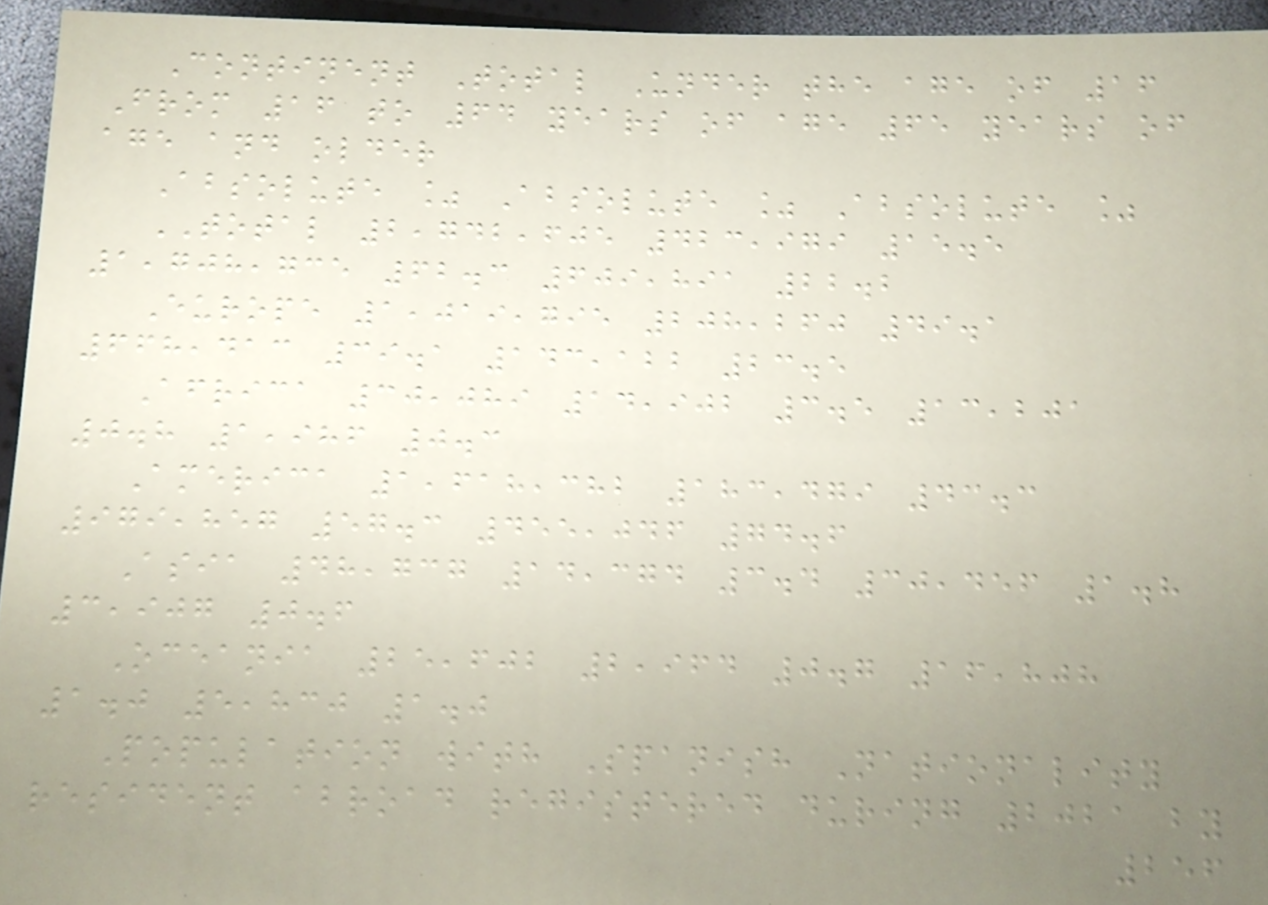Continent Total Under the age of 16
From 16 to 64 years of age 65 years of
age and older
Absolute % Absolute % Absolute %
TOTAL 2,742,605 423,979 15.5
1,708,735 62.3 609,891 22.2
Europe 1,019,795 208,260 49.1
668,413 39.1 143,122 23.5
Africa 30,089 14,902 3.5 13,201
0.8 1,986 0.3
America 1,618,382 183,479 43.3
979,857 57.3 455,046 74.6
Asia 48,737 14,374 3.4 30,456 1.8
3,907 0.6
Oceania 25,602 2,964 0.7 16,808
1.0 5,830 1.0
Population with Spanish Nationality
resident abroad registered during 2021 by
256
